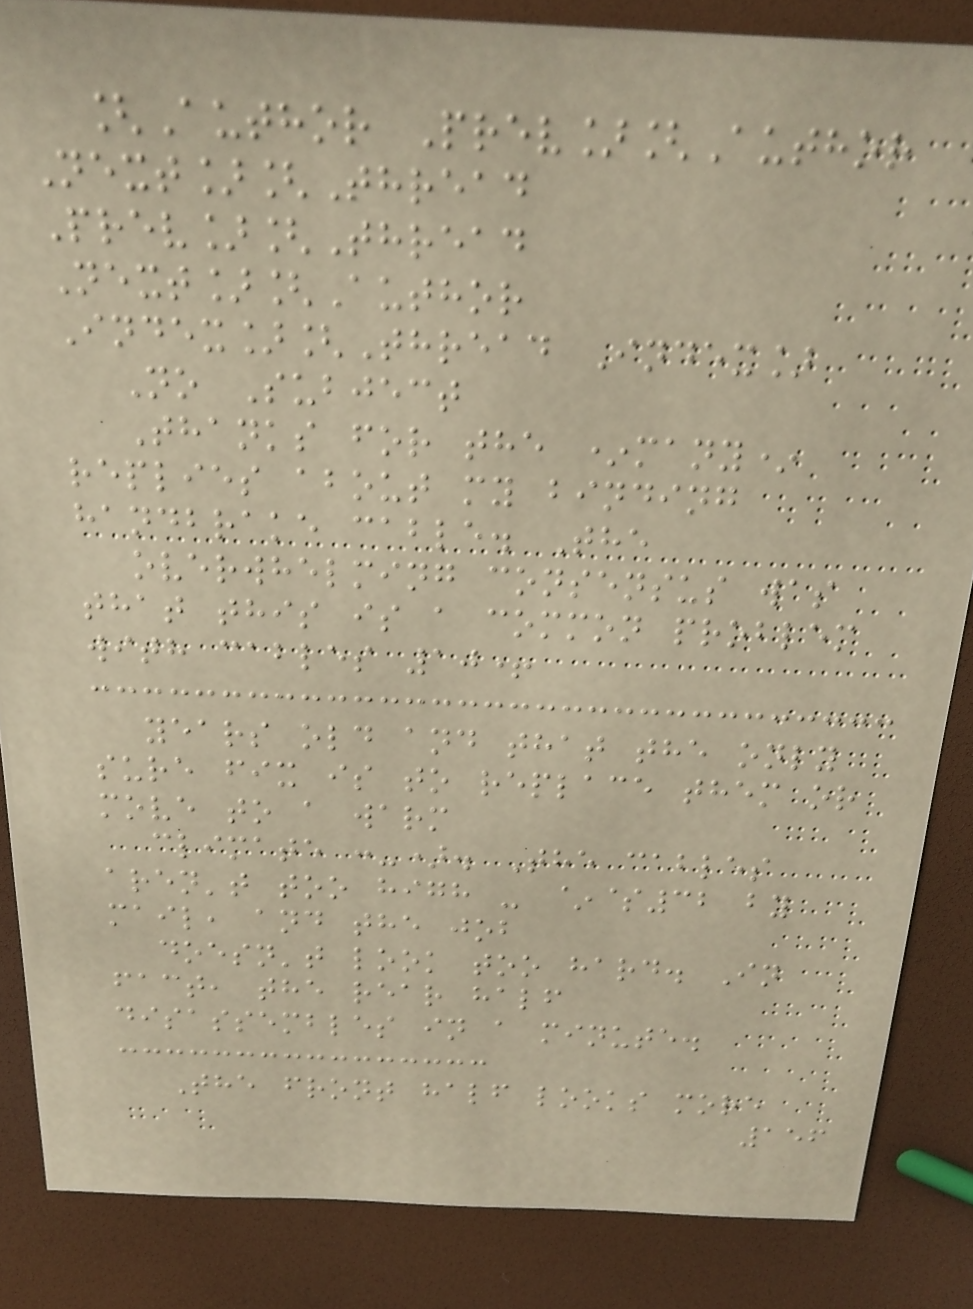[Author Prev][Author
Next][Thread
Prev][Thread
Next][Author
Index][Thread Index]
No Subject
Thanks for the *many*
replies about my binding
handbrake cable. The
overwhelming consensus was
that this is a common problem
with cables 10+
years old and that the only
sure fix is to replace them or
move to a warm
climate :-). The cables
aren't too high - ~$32 by
mail, and the job
doesn't look too hard. In
fact, the rear half
disassembles in a minute.
The front half looks more
156
